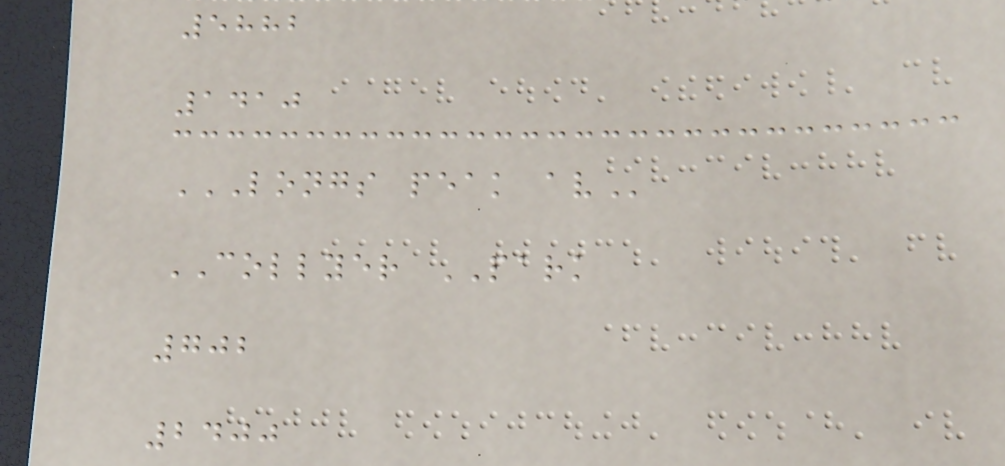5882
1410
LONGS PEAK AV
COLLYER PARK
702
2400
